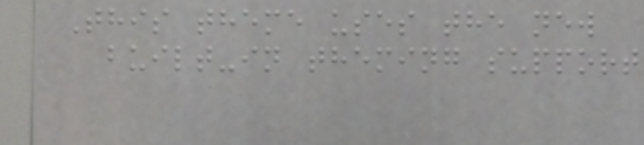This theme uses the new
built-in theming support
